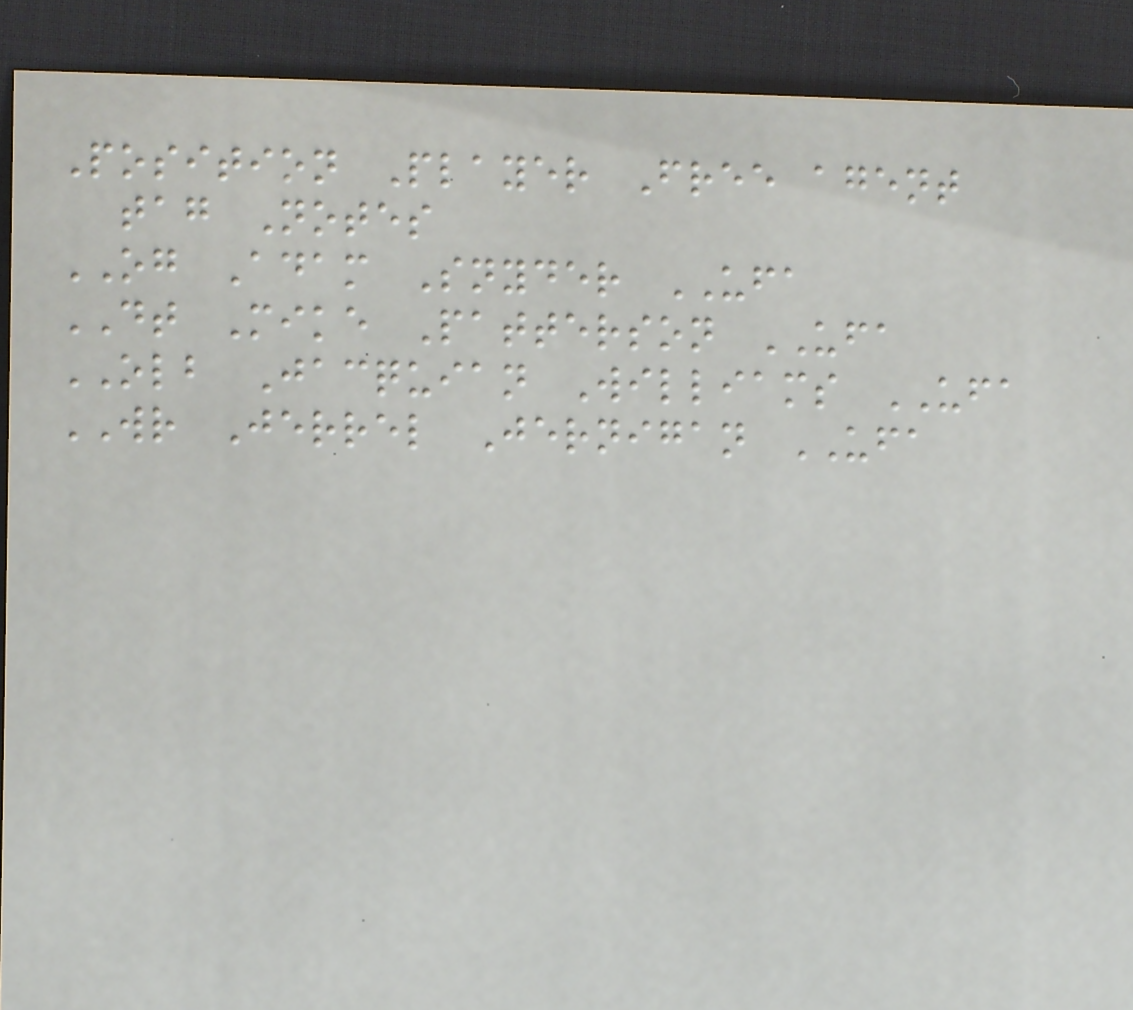Position Player Free agent
tag Notes
OG Adam Snyder UFA
DT Mike Patterson UFA
OLB Jacquian Williams UFA
WR Jerrel Jernigan UFA
